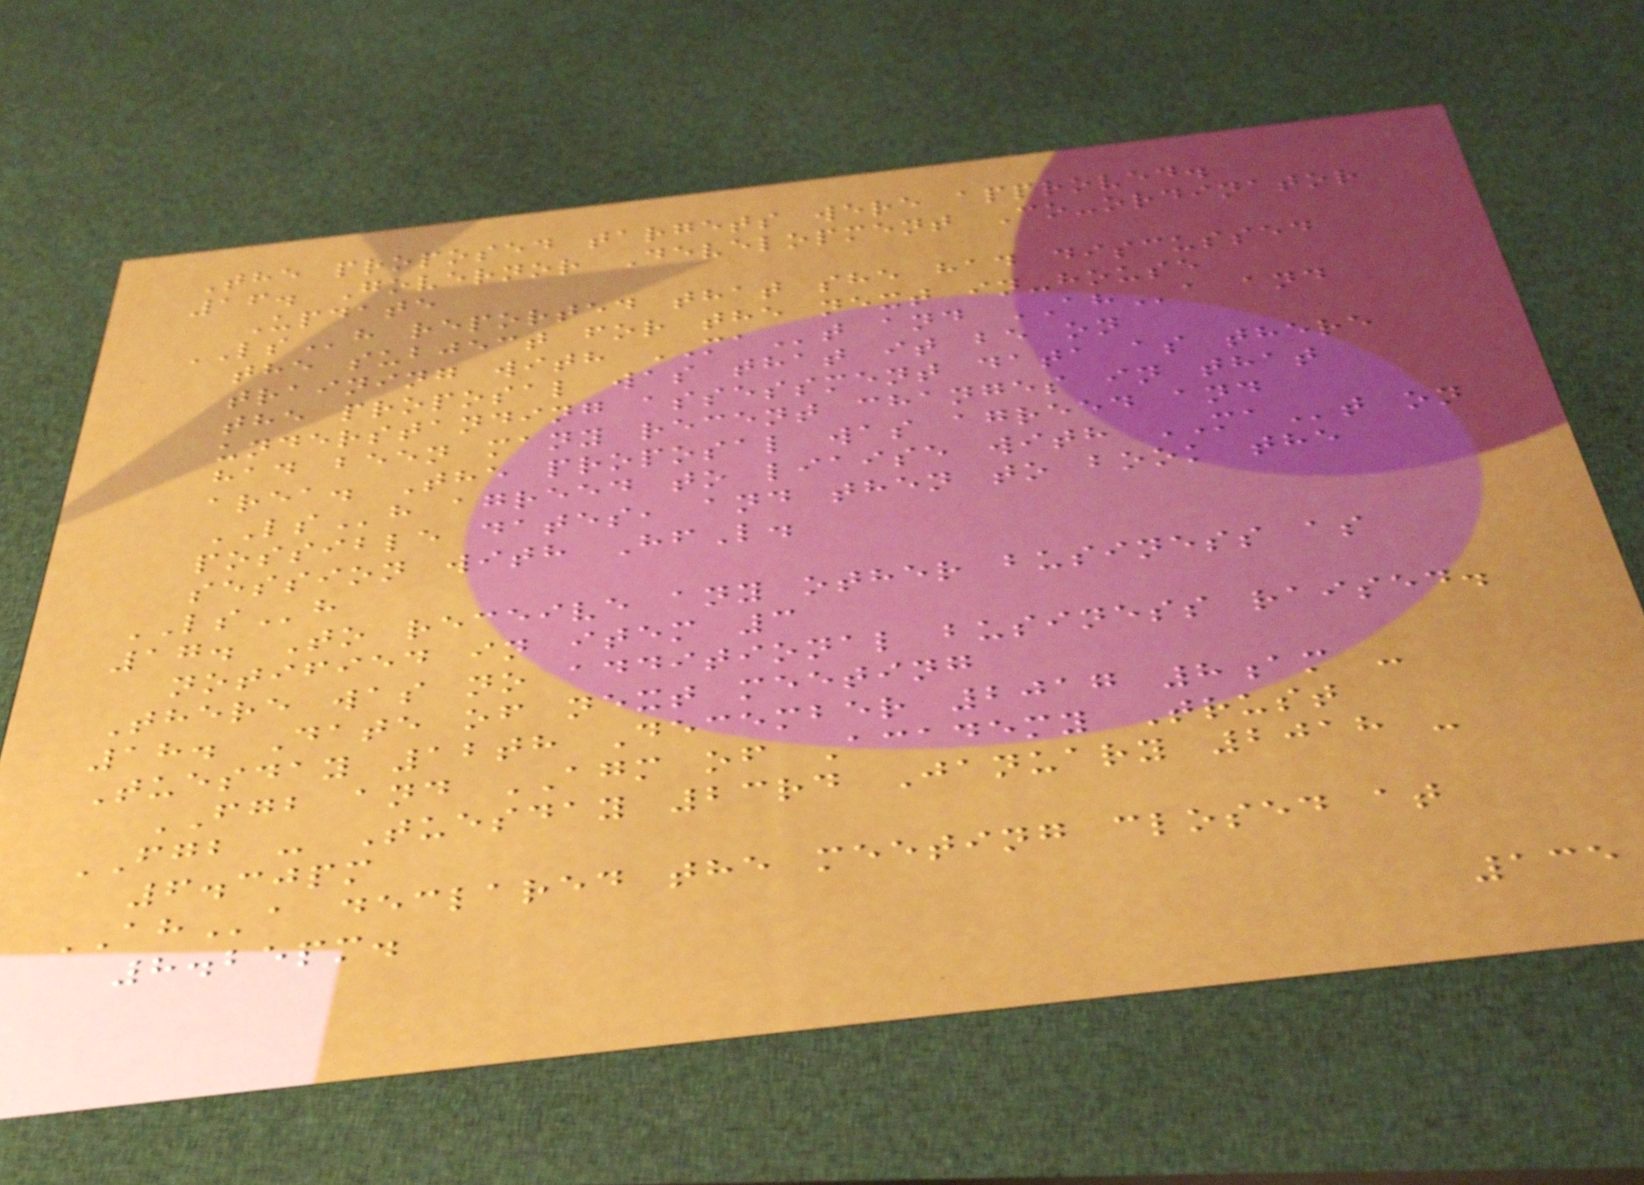The proposed targets were approved.
16. Governor Development Co-ordinator
Update
LSh reported that she had discussed
the subject for the next in-house
training with MAt and AHa and
the proposal was that it be on
understanding assessment data as there
had been many recent changes in that
area. The proposal was agreed and
LSh agreed to liaise with MAt on
possible dates, and then to book the
session with HfL.
LSh
17. To receive any other business as
notified in item 3
There was no additional business raised.
18. Date of next meeting
Tuesday 12th December 2017 8am -
FGB and AGM of Academy Trust
FGB - Tuesday 23rd January 2018 -
6.30pm
AHa declared the meeting closed at
8.25pm.
135
